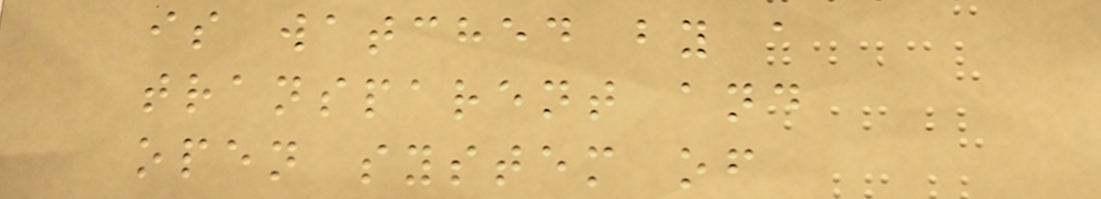is watched by a
transparent and
open system of
